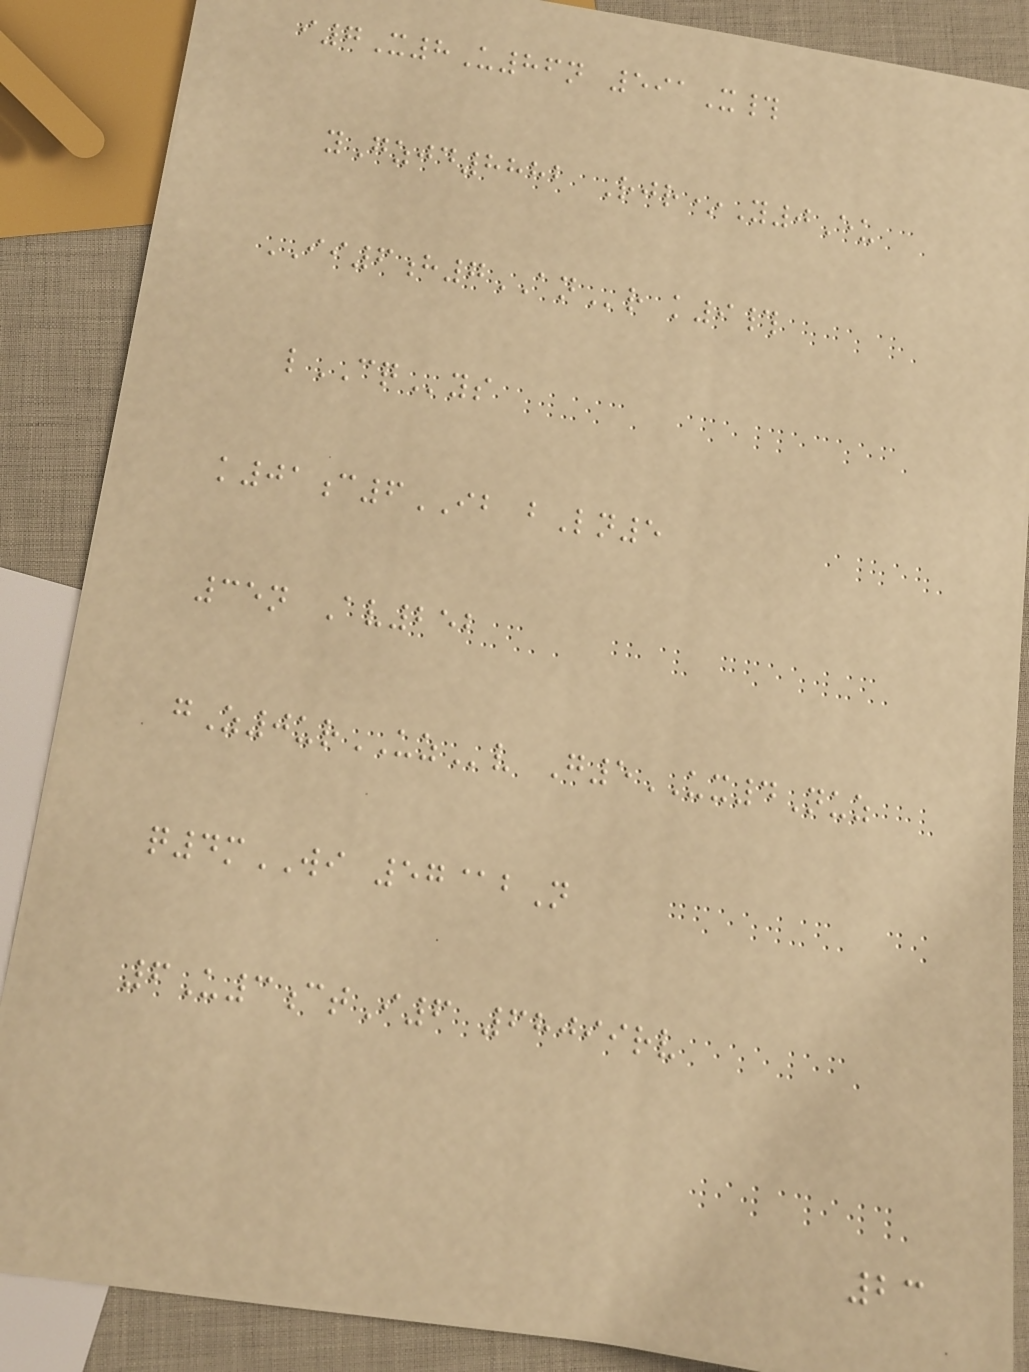i7X8U86n 591X#
yGzjd8882 Rjr*Y0Eu
II6h7ANr k9#
lCQys
k01c6IB bLn5
35n Av252
gZ0urUZv G5UX4Nuz
q4mWI 57@bN
6U3ctI6 68099rv
23
